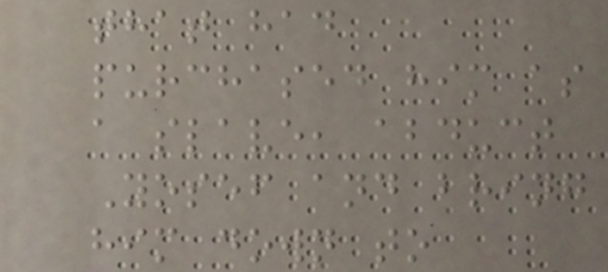that had
purchased him as
a slave, abduct
Yosef and bring
him down to
